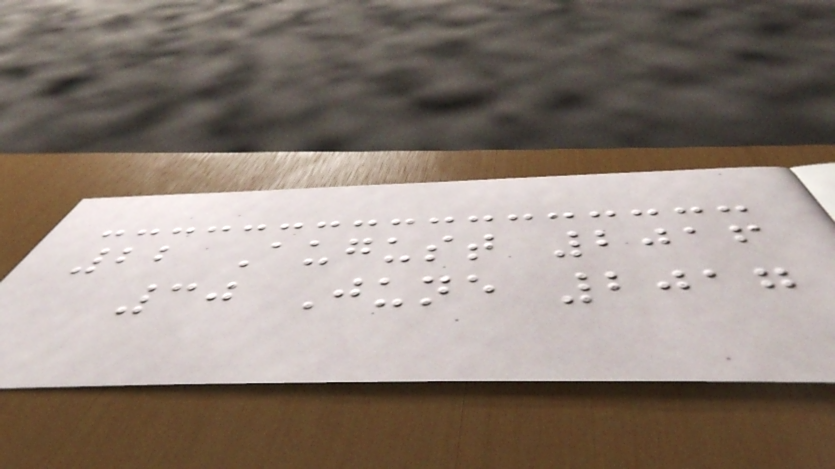22 August 2016
30 June 2017
